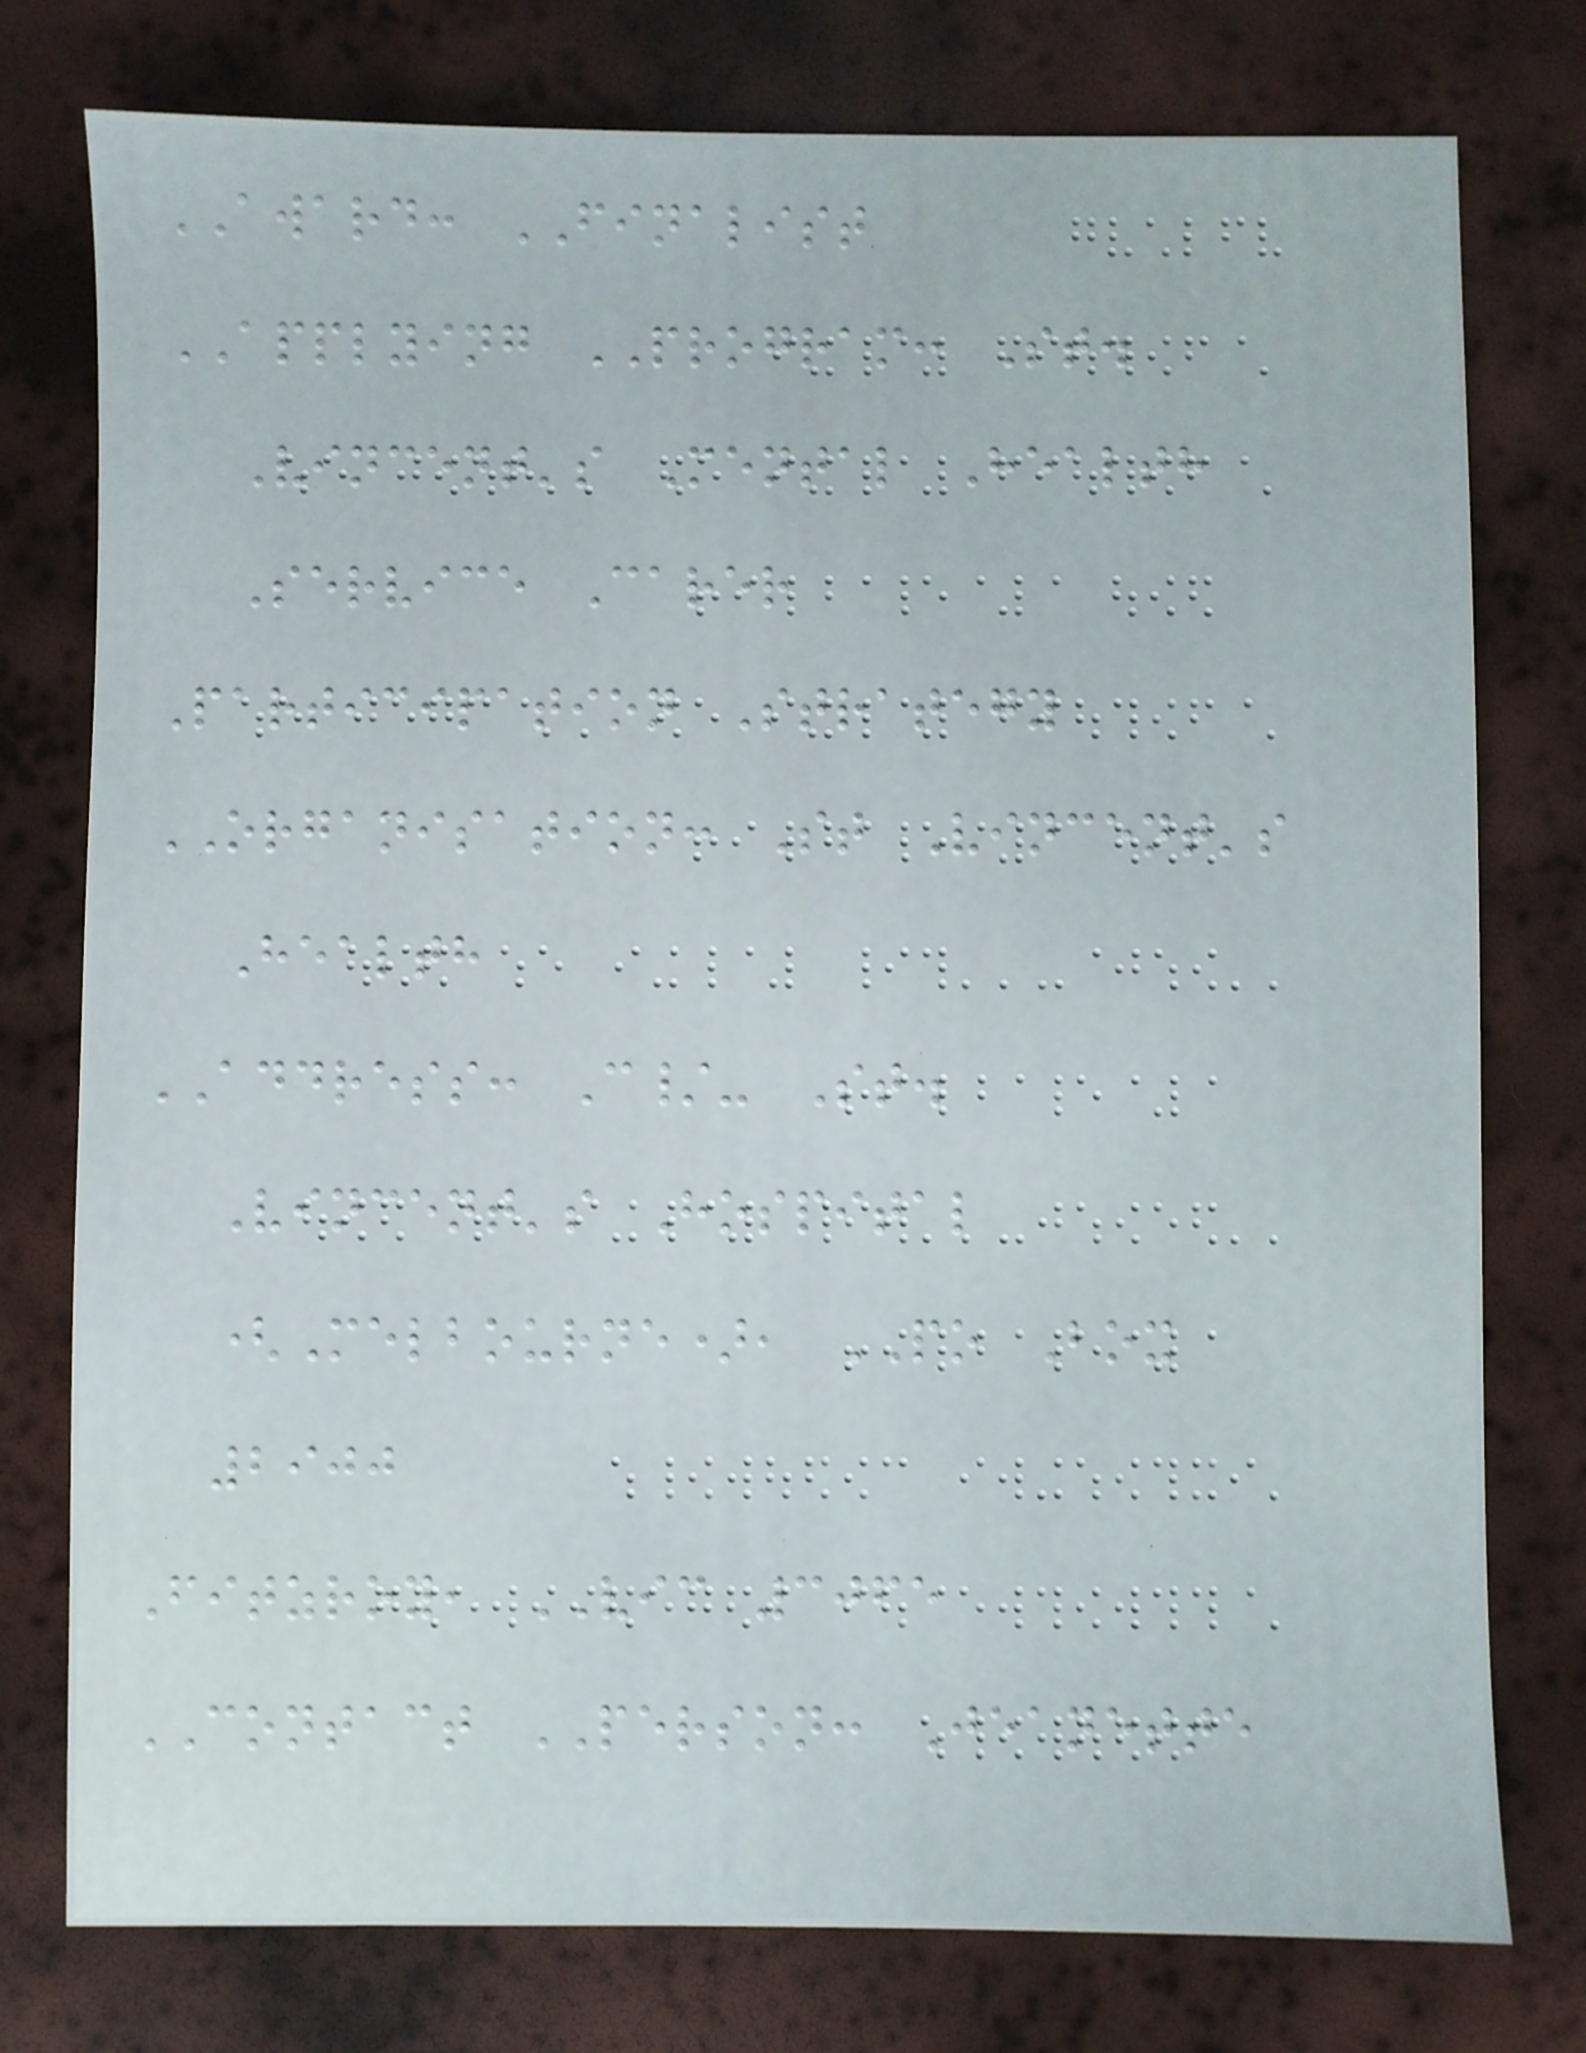AWARD: FINALIST
APPLYING PROGRAM: St.
Vincent's Mental Health
Service Carer
Participation Strategy
ORGANISATION: St Vincent's
Health
ADDRESS: C/- St.
Vincent's Hospital
(Melbourne), PO Box
2900
Fitzroy, VIC 3065
CONTACT PERSON: Jeanette
